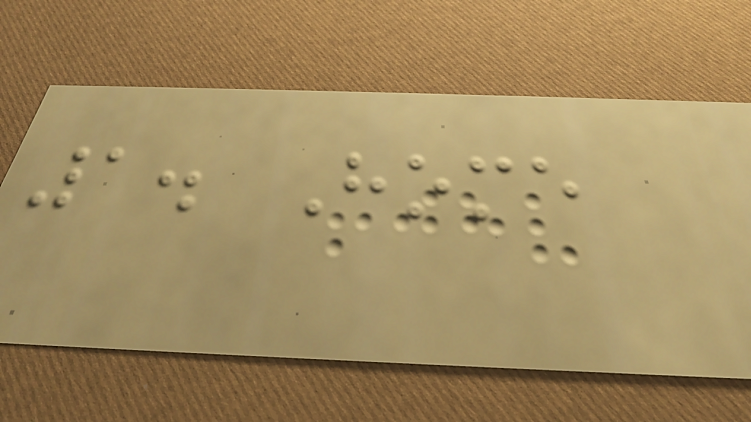1. Home
